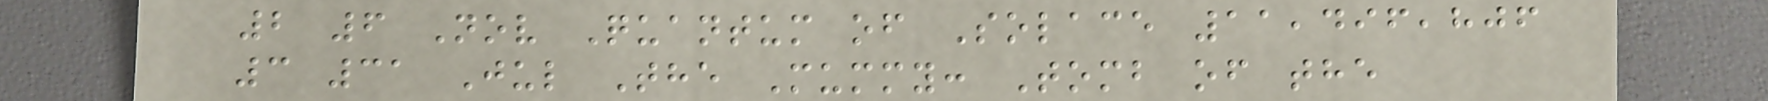2 6 Nov Quantum of Solace 11,496,806
3 31 Jul The Mummy: Tomb of the
